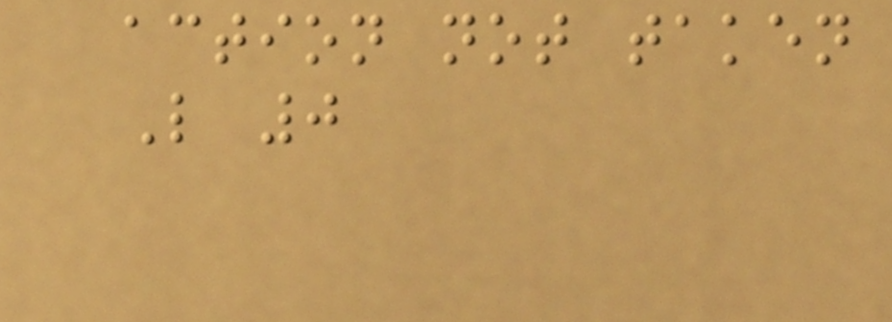action not taken
L 0
